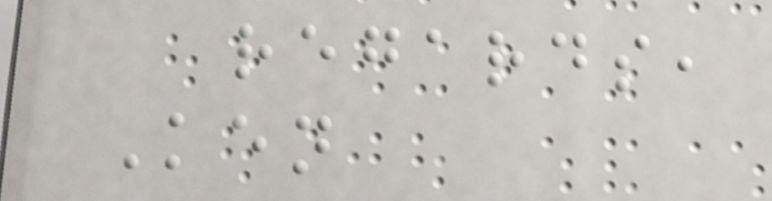regards,
Ken
